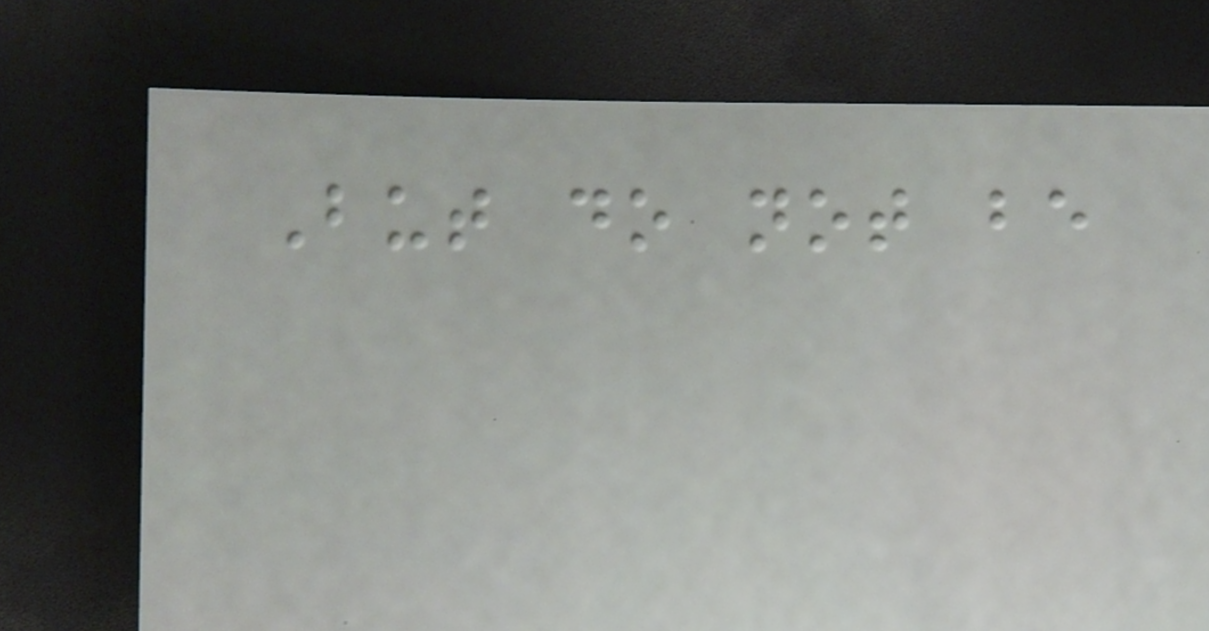But do not be
